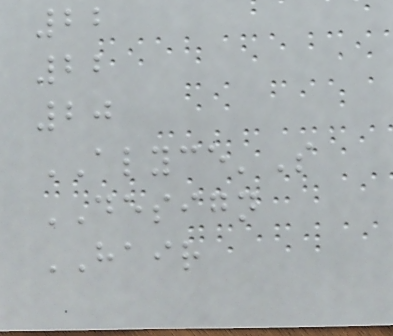22
22
20
ALYCE'S
DESIGN
HAIR
